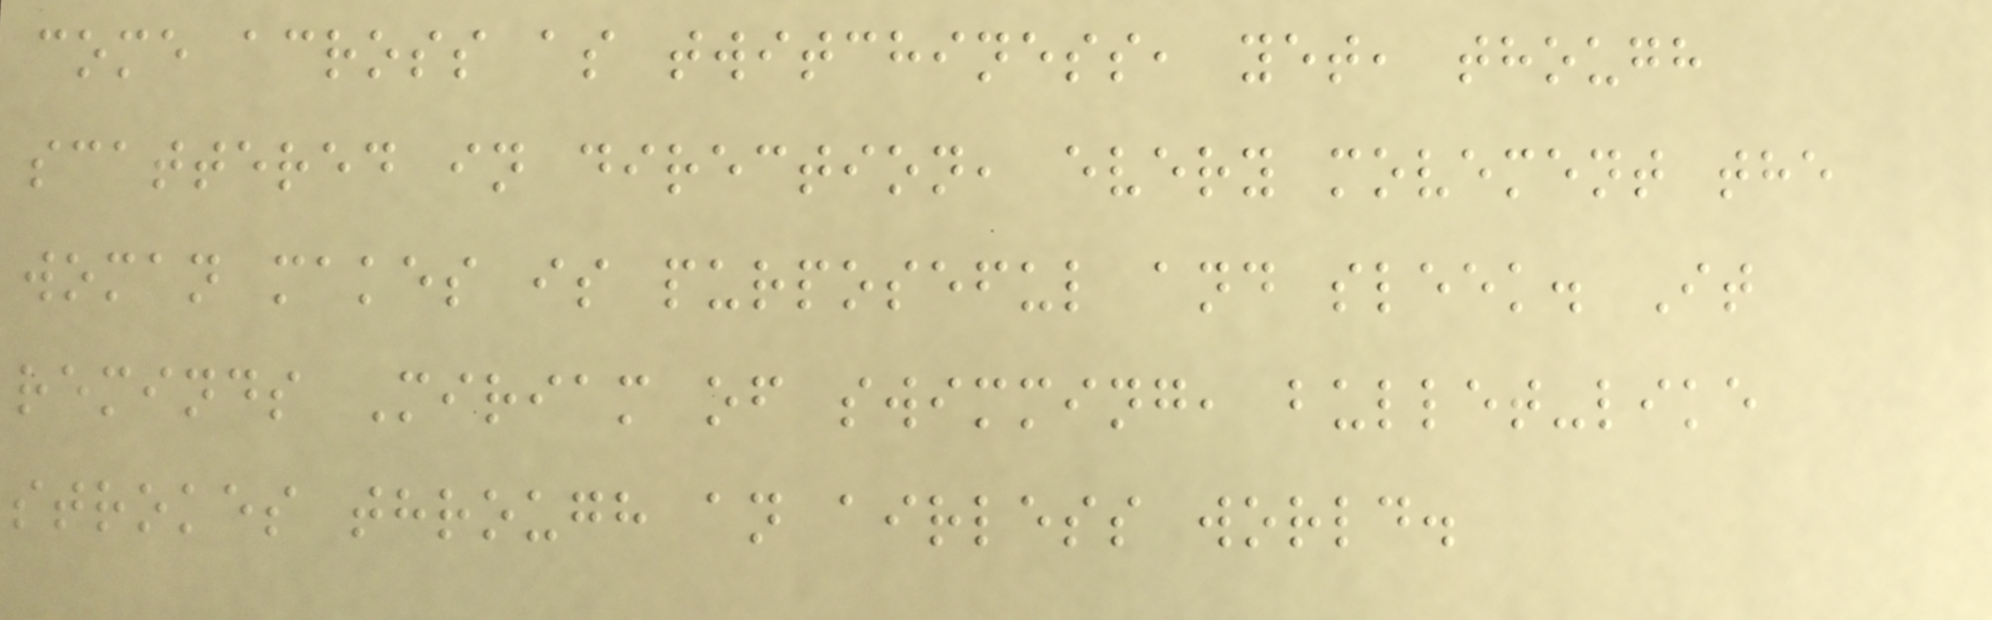come across as twitchiness, yet, though
scattered in direction, every movement the
woman makes is purposeful and sleek. It
reminds Miriam of swimming, bullet-like
strokes through an airless world.
